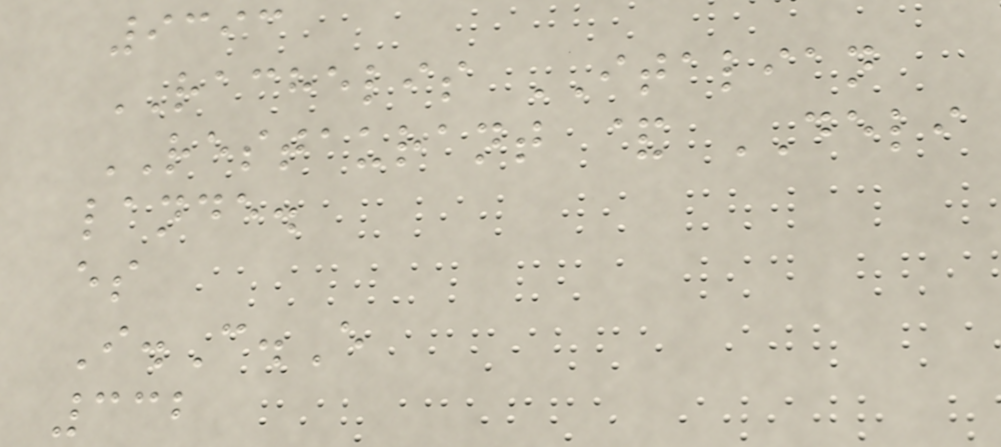9393
RACHELIS ITALIAN
RESTAURANT & DELI
lande.
es
I.C.E
332
